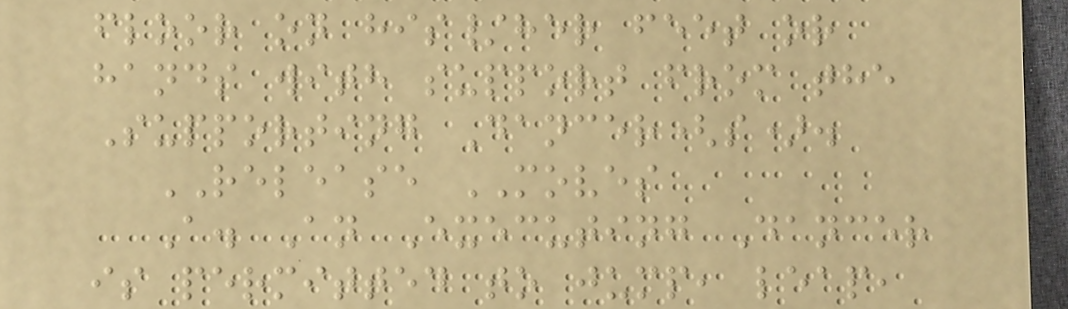floor on his/her feet or
hands with support from the
Supporting Dancer(s).
RELEASE MOVES
A. An Executing Dancer
is permitted to jump, leap,
